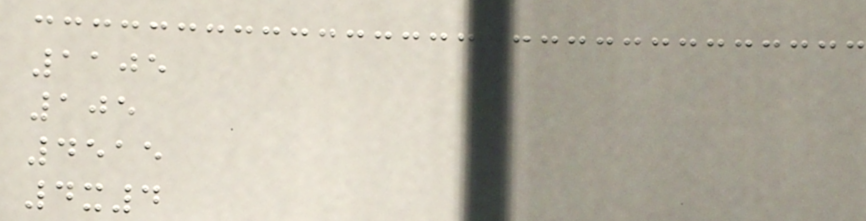1105
105
4515
4x4
